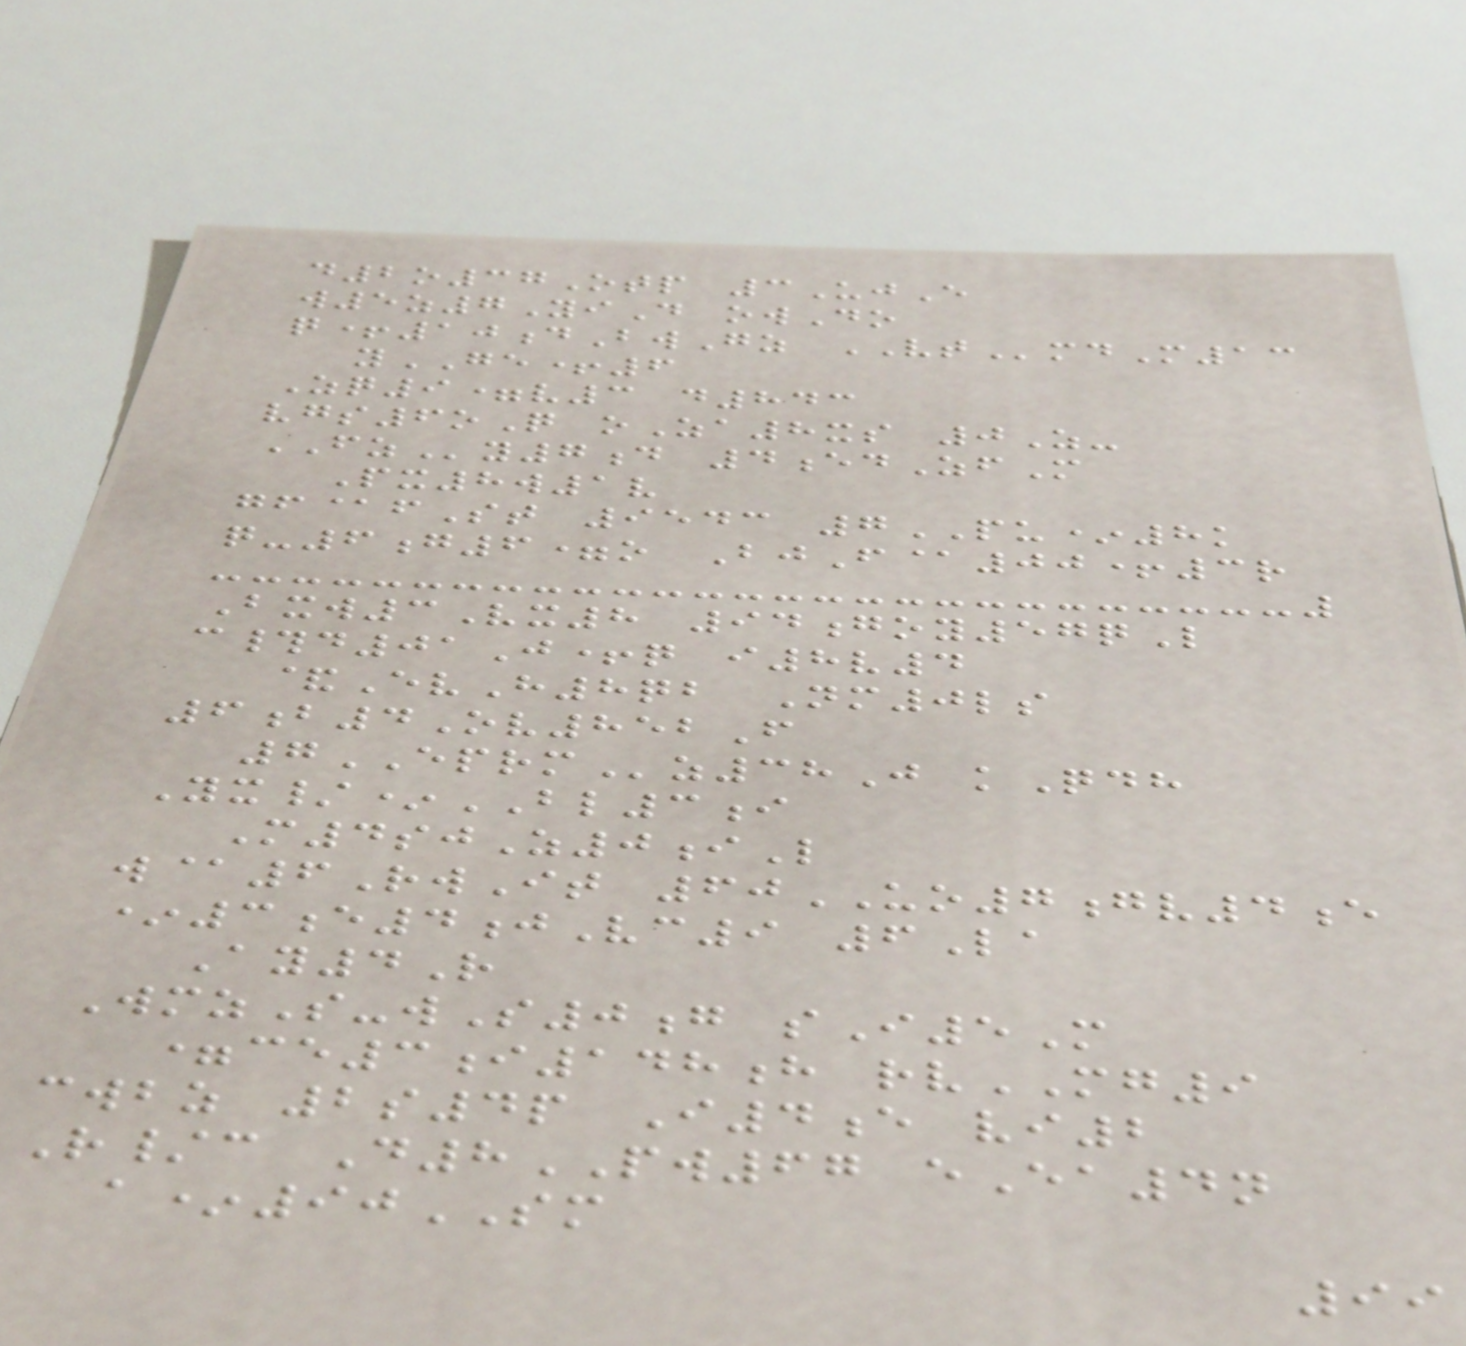d2o37Otp 3UjE
w5z7YiD owDo
q+10dBwGz VTmdM13
yGE+6
Zq9=v3 d843
vgs6oQ oZa8xs 0Z-
FZy7d 4edZfM
Px8w1v
gf@fSt 9543 7PU*8k
q-6g6=o BjF@00+3r
Bxw3Vx8 94goy57qL
c#d01J+q i8v4
&EvH8qb Nm0ls
6b4Ov852F
7EPRMz38J kQdh
Yx/*BL3i
M4sjZ0iL
w@6RwIt 60UO7gv4e
*3e4jVc9 6La
Ay4R
WmzS-wS0g sI5M
=ce3i148h rvMG9
cwbz 2s4p I4e vi2
R/c D8PW67 eEa4n
a*90SM
99
